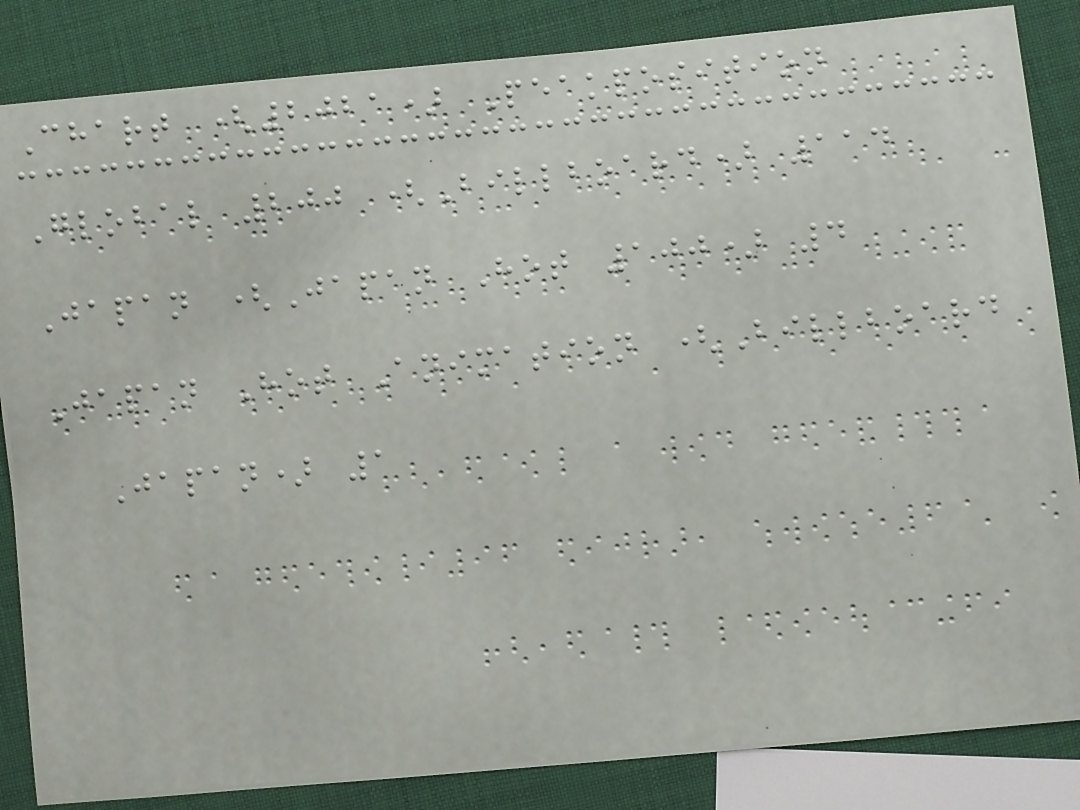Chart (2021) Peakposition
Global 200 (Billboard) 114
Japan (Japan Hot 100) 4
Japan Hot Animation (Billboard
Japan) 1
